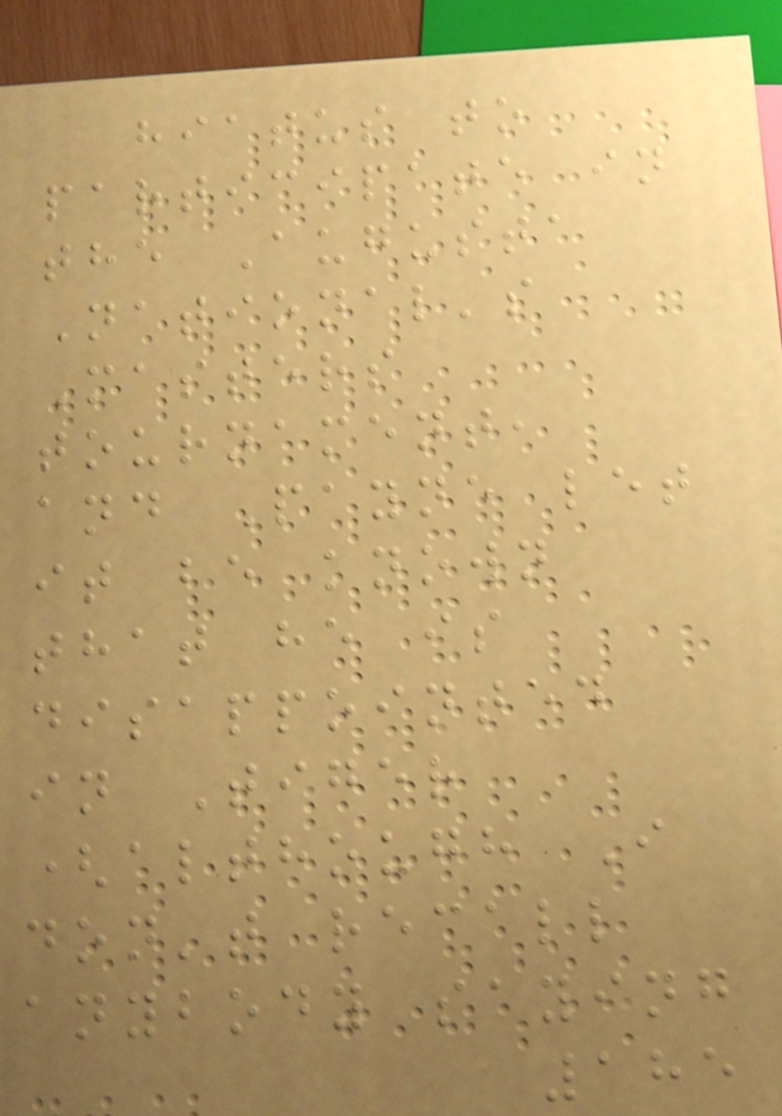hiatus to
participate in
the Augusta
National's
Masters
tournament,
and Payne let
it be known
that he is
disappointed
in Tiger
(although I
don't recall
anybody saying
185
